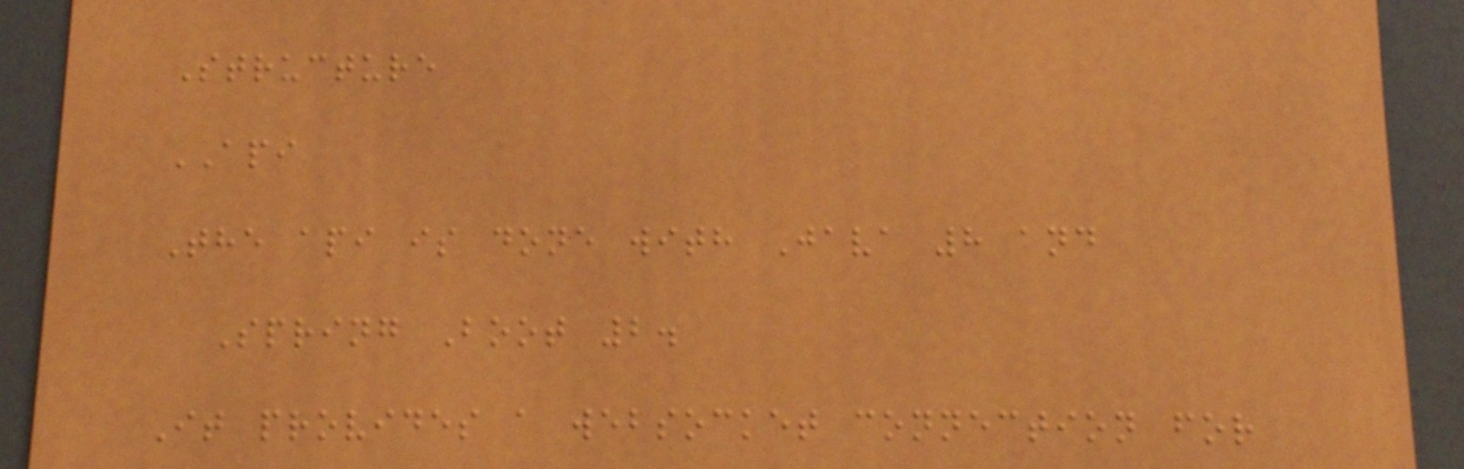Structure
API
The api is done with Java 8 and
Spring Boot 2.
It provides a websocket connection for
